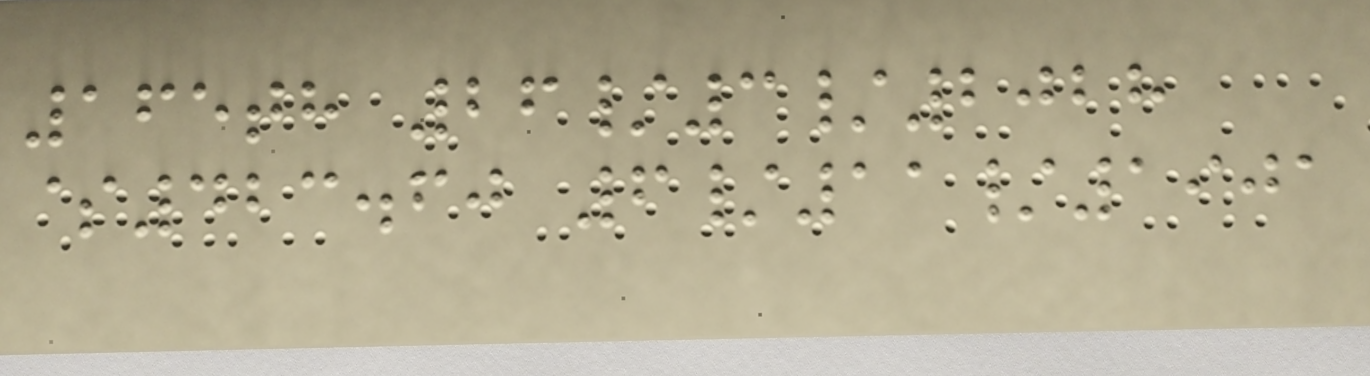165th 26/3/2028
$423.60 6/11/1901
